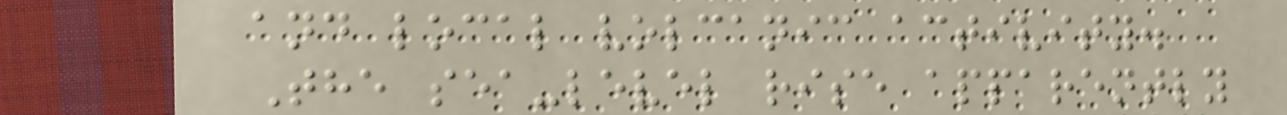and local volcanic activity.
The sea-level rise apparently
